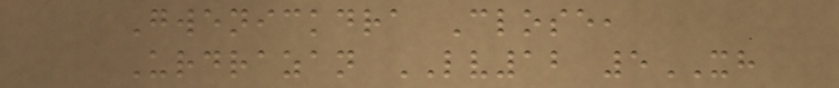Gwenickdra Close,
Urdrazan LV12 5XH
